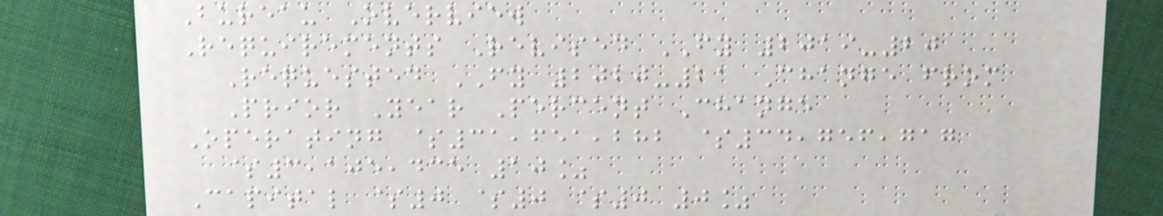Bureau Overview
Requirements Revised FY 2019-20
Requested FY 2020-21 Change from
Prior Year Percent Change
Operating $31,651,282 $34,756,717
$3,105,435 10%
Capital $0 $0 $0 0%
